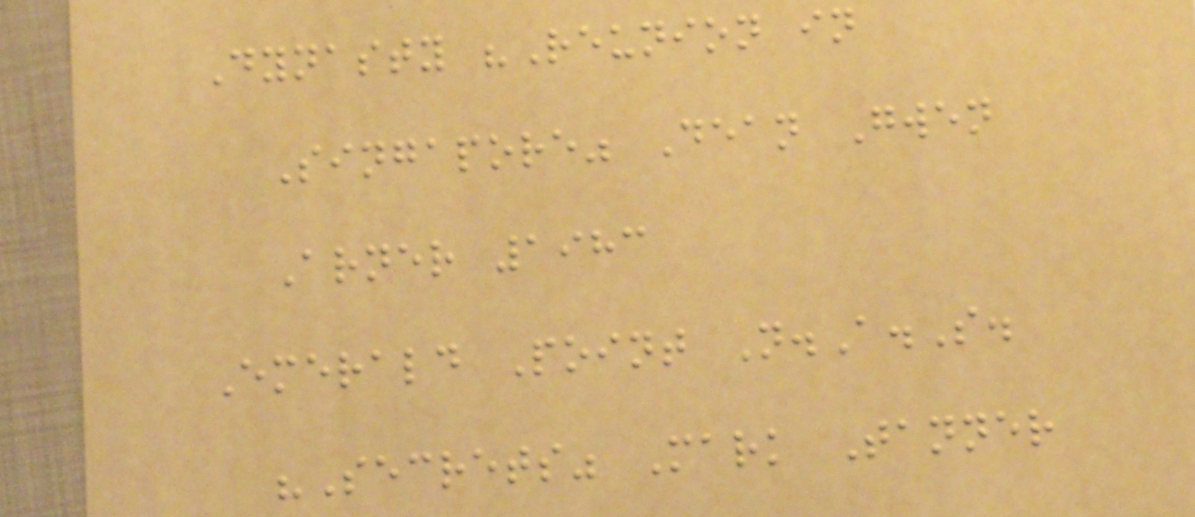Dynasty "Reunion in
Singapore" Dean Gwen
Arner 1983
Emerald Point N.A.S.
"Secrets" Mark Tanner
